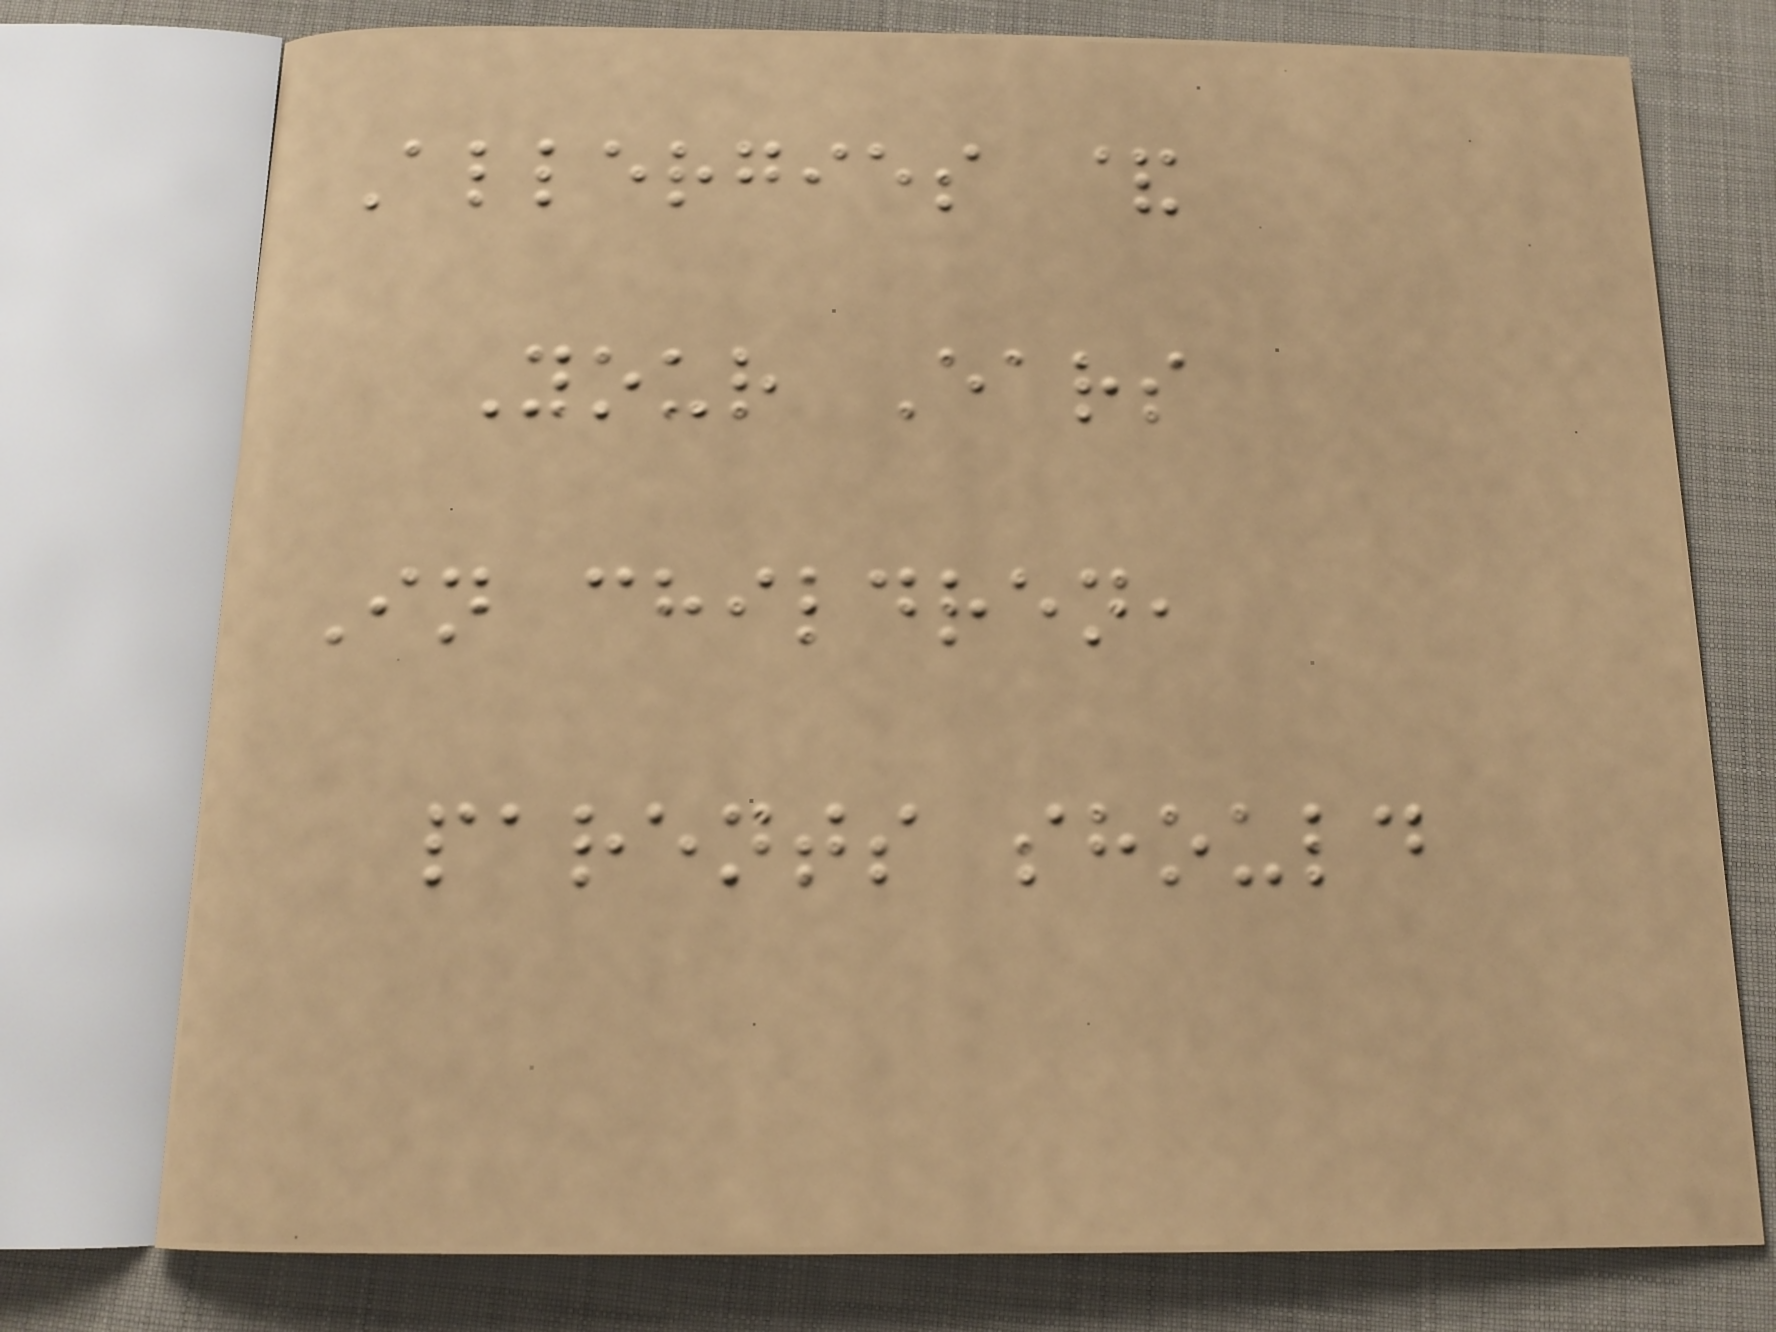Allergies &
Your Ears
In children,
parents should
